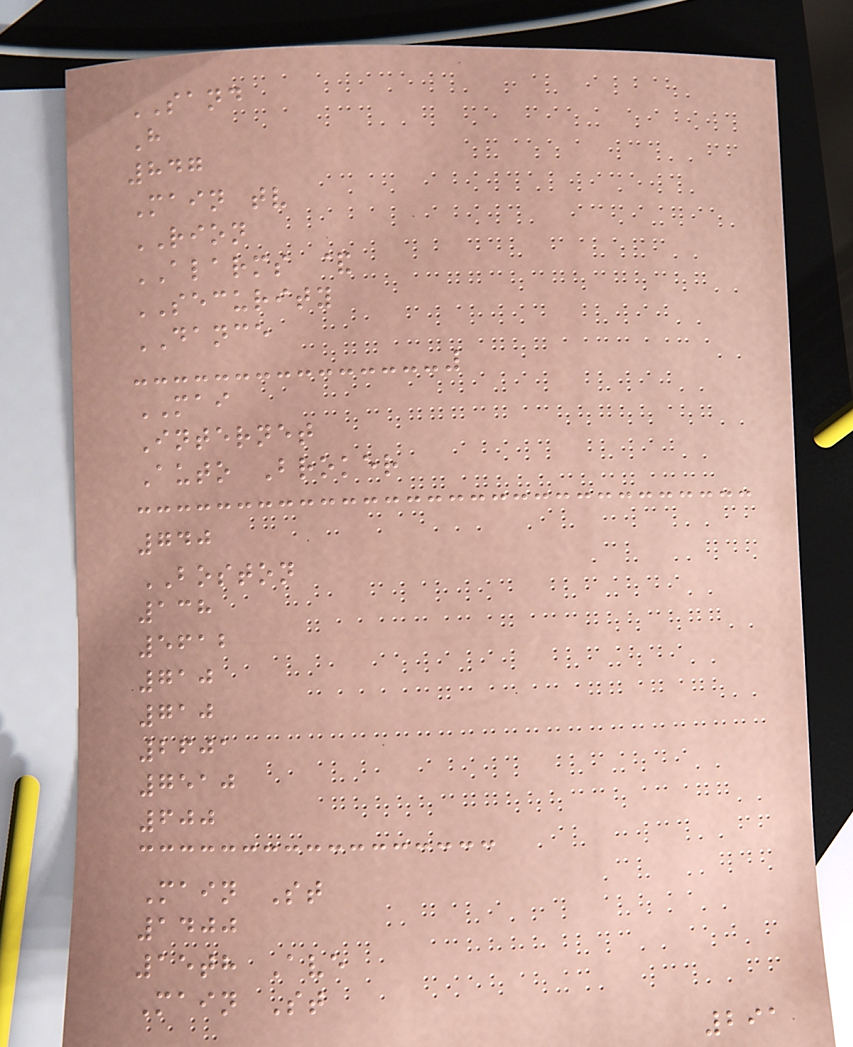SAND
H
847
Main tv
RION
ALARMS &
SECURITY
DANCE
MAI
Internet
Auto Broker
740
BOSTON
138
5612
710
710
2601
7510
600
Main St
1400
15th Ave
Main St
291
